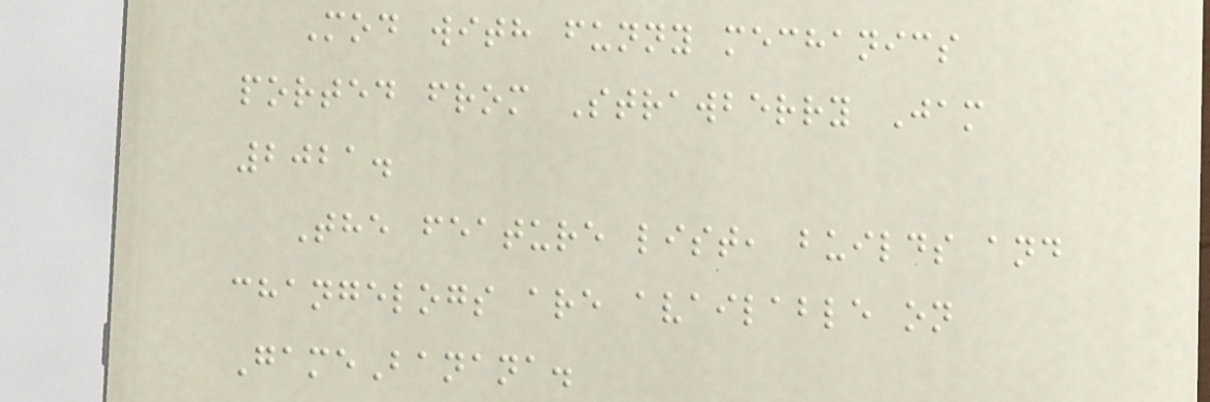Mod with funny mechanics
ported from Strawberry Jam
2021.
The feature list, builds and
changelogs are available on
GameBanana.
